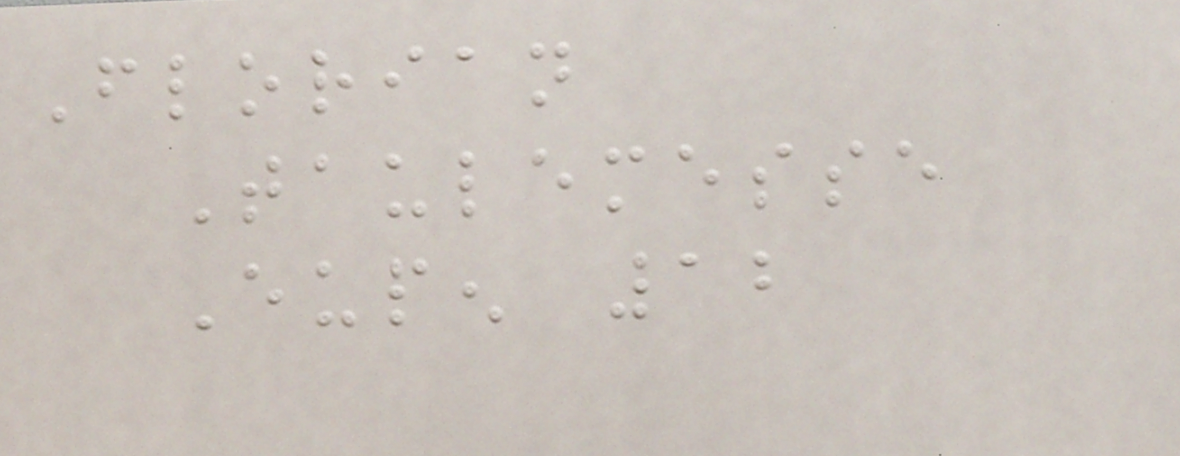Florian
Taulemesse
Eupen 12
